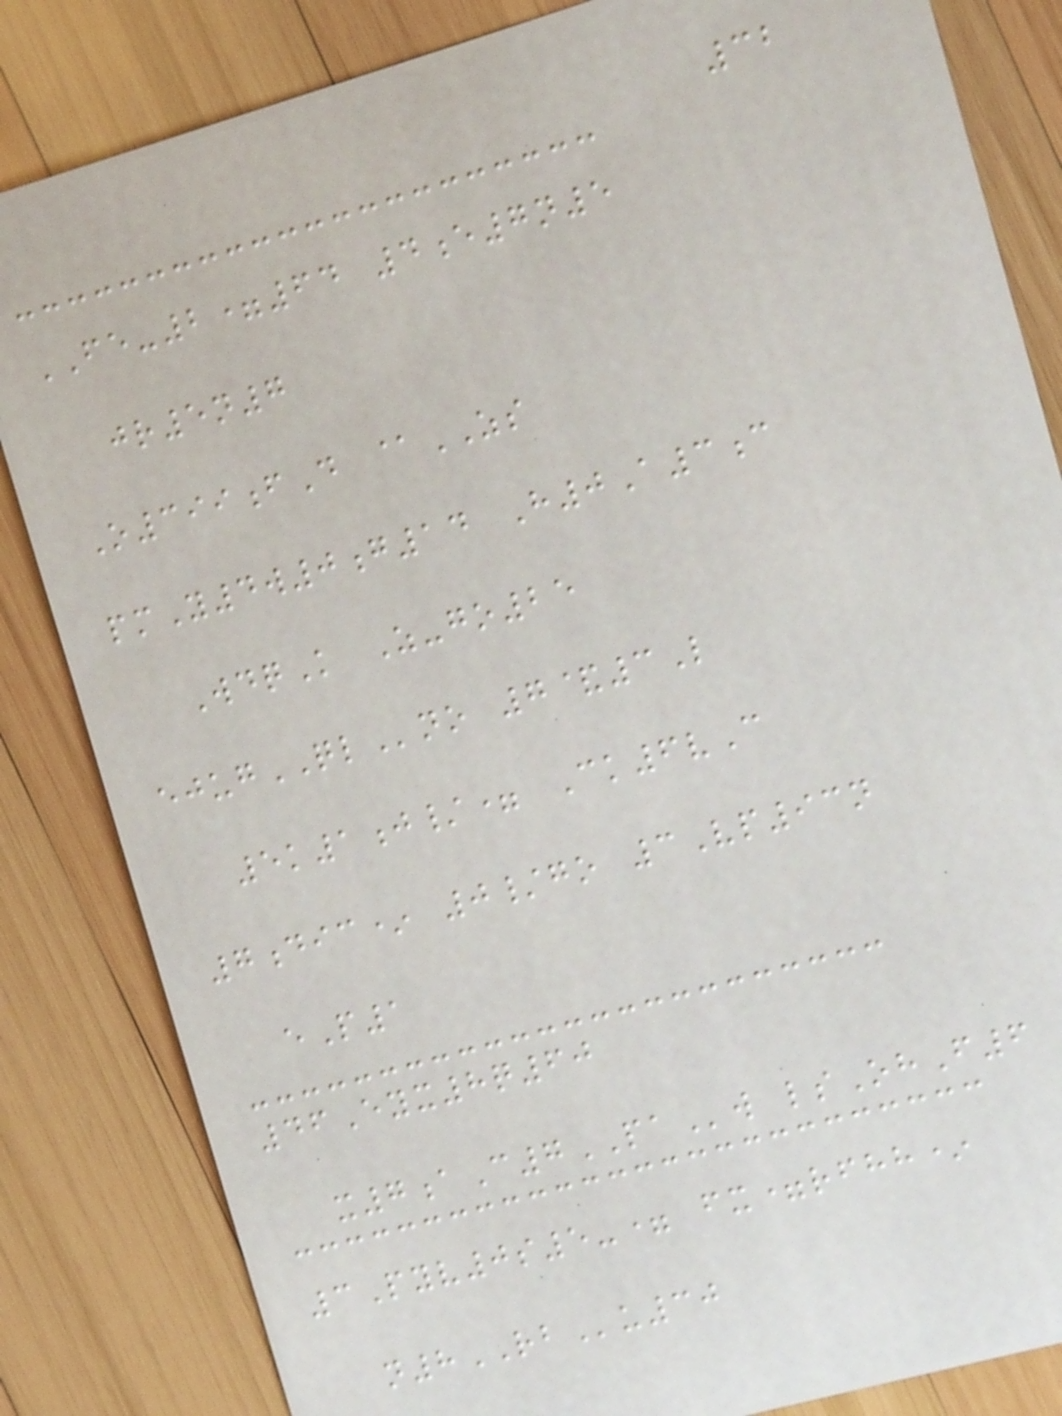32
FE-2=64 4e7n5
jr5n7
O399fD @ZS
pmY4w0g14 H0A3c
WdqK Z-go25
ejugQLno 7&3L
5k1j/= Ck6vC
7dic* 0/go 3Vp93n
eP1
46Eyx8q60
x7aC7PAw lsOhF6
3Pyv0s5-= fx=rfhh*
n8RBu30
